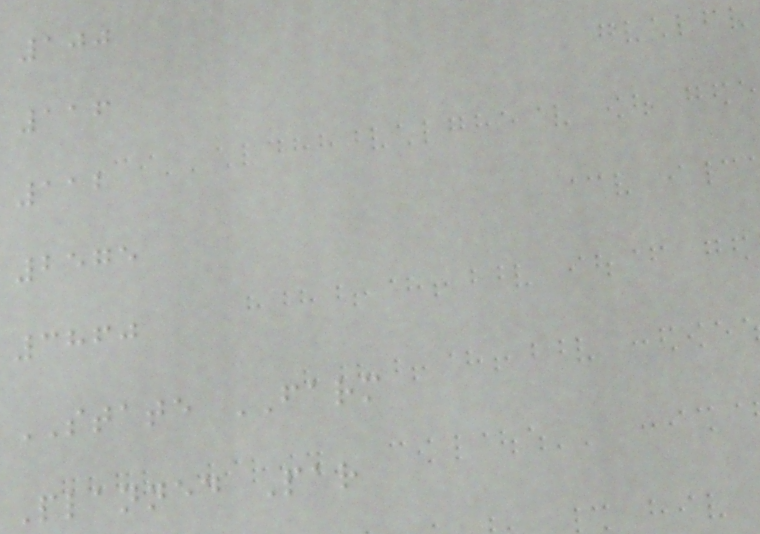100
116
112
2575
3860
STATE FARM
Planned Par
